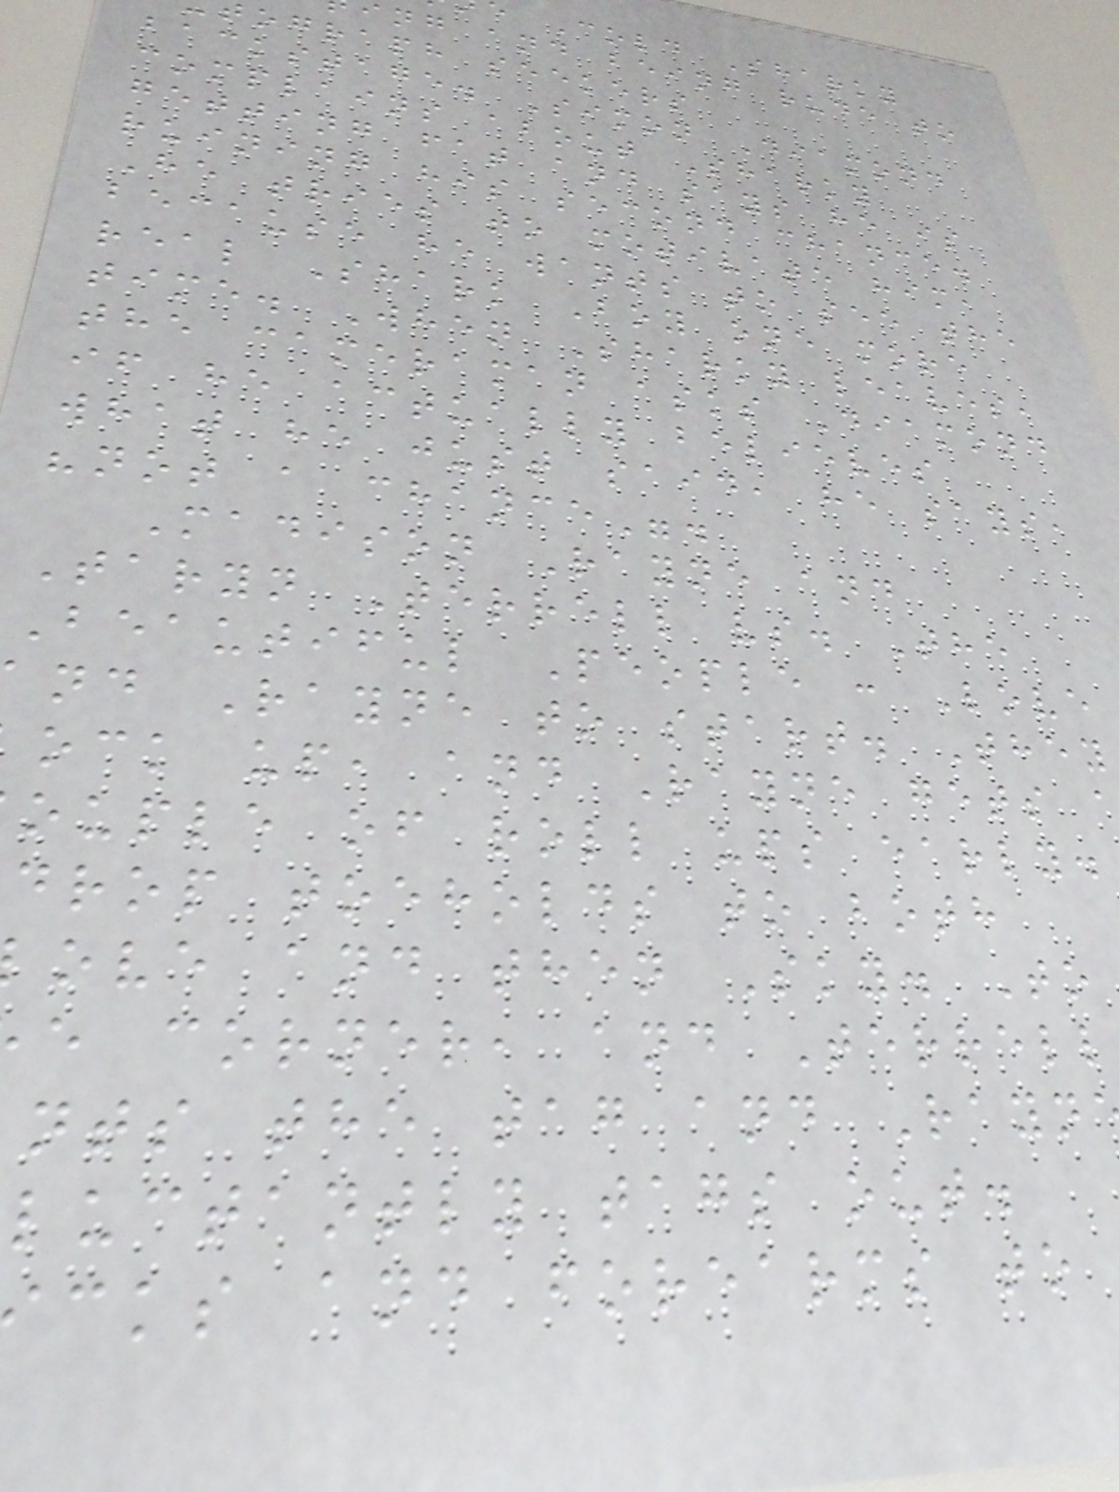Cold Sharky
ng and being rude to
ograph seekers
backstage. Simon Diamond
complains about Sharky
getting fat and says he is
ruining his second chance.
He tries to motivate him,
because he wants to see the
real Shark Boy one more
time. When Sharky leaves,
the cameraman asks Diamond
if he actually believes
what he just said, he says,
"not a chance".
Madison Rayne and
Taryn Terrell vs. The
Beautiful People : Love
nd Rayne to start. They
ock up, and Rayne gets
ouple of roll ups early.
drop toeholds to both
ove and then Sky. To
e corner, and Terrell
nts the tag and Rayn
luctantly tags out.
cks and forearms to
